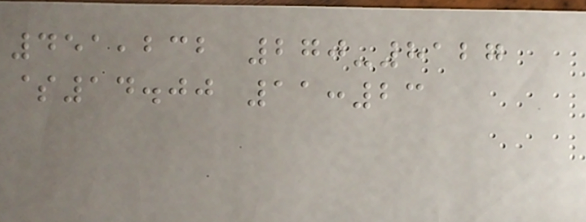451,232 270-8127
$14.00 11:23
